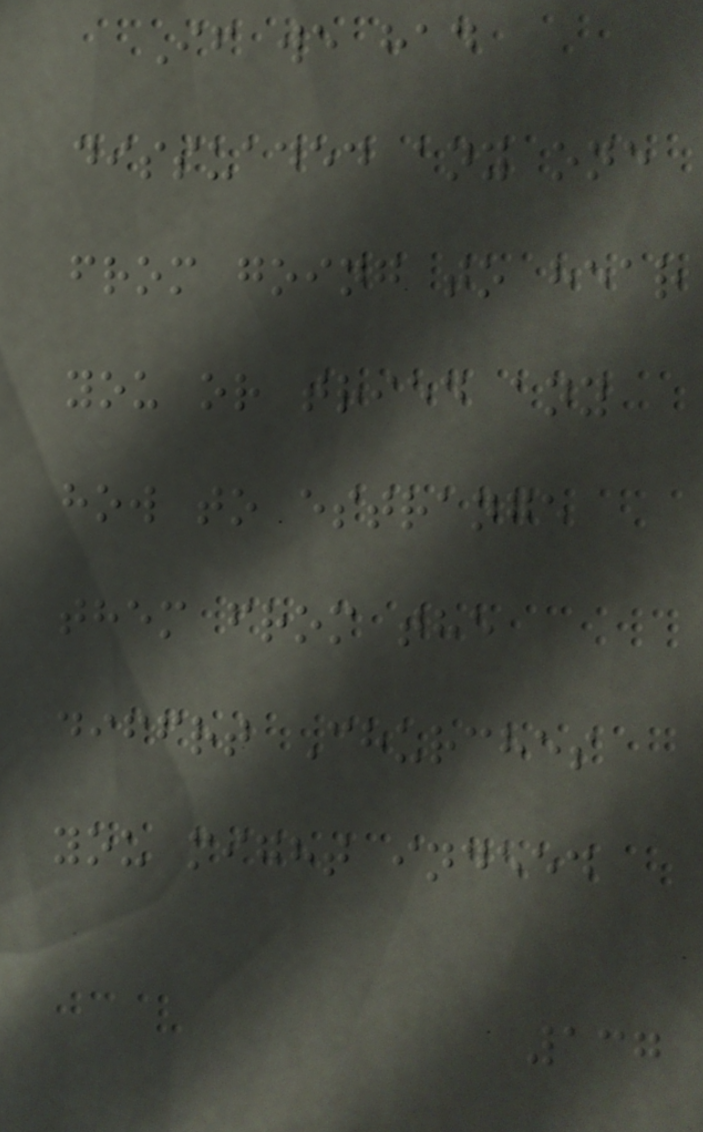If we had
dissuaded any one
from going to hear
you or tried any
how to estrange
them from the
diffrt Churches
you might indeed
137
